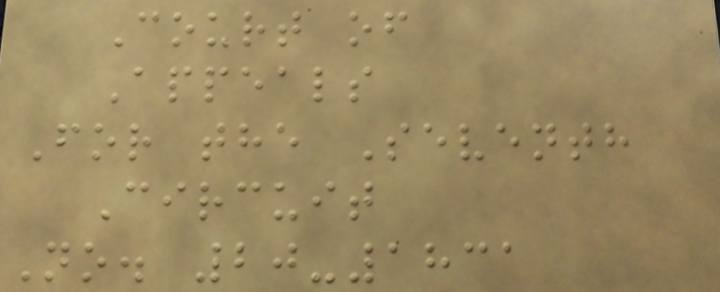Court of
Appeals
For the Seventh
Circuit
No. 20-1831
